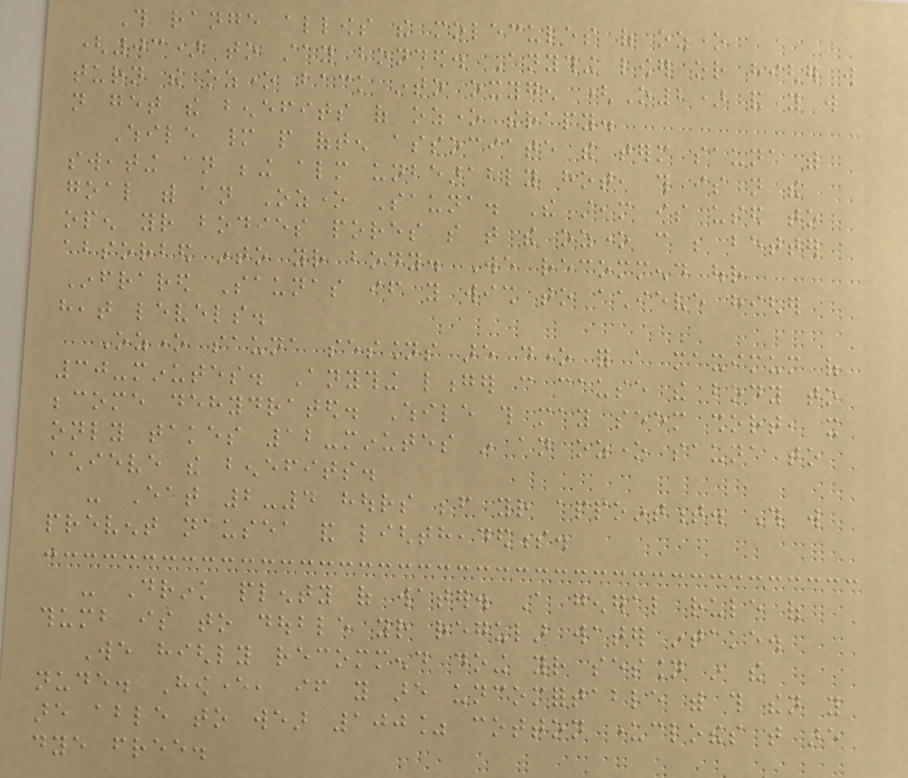This range allows the molecules of ozone
(03) to stay bonded. Anything lower or higher will
turn the ozone back into oxygen (O2) and you will
not get the benefits of ozone therapy.
While many people often associate the term sauna with
sweating an being almost unbearably hot, this is not the
goal with an Ozone Sauna. The steam is used to
open your bodies pores so that the ozone can be better
absorbed into your body. We recommend our
Infrared Saunas if you wish to achieve higher
heat levels.
Ozone sauna sessions are done for a maximum of
30-minutes. Anything longer can cause the body to
become dehydrated. While this may seem short, it
only takes 12-minutes in an ozone sauna to
achieve the benefits.
- Eat 2-4 hours before your appointment. This will
prevent nausea and lightheadedness.
- Drink plenty of water. A general rule of
thumb is to double your regular water intake.
We highly recommend doing your session in the
nude. However, if you are uncomfortable with this then you
are able to wear 100% cotton underclothes that are
dye free.
